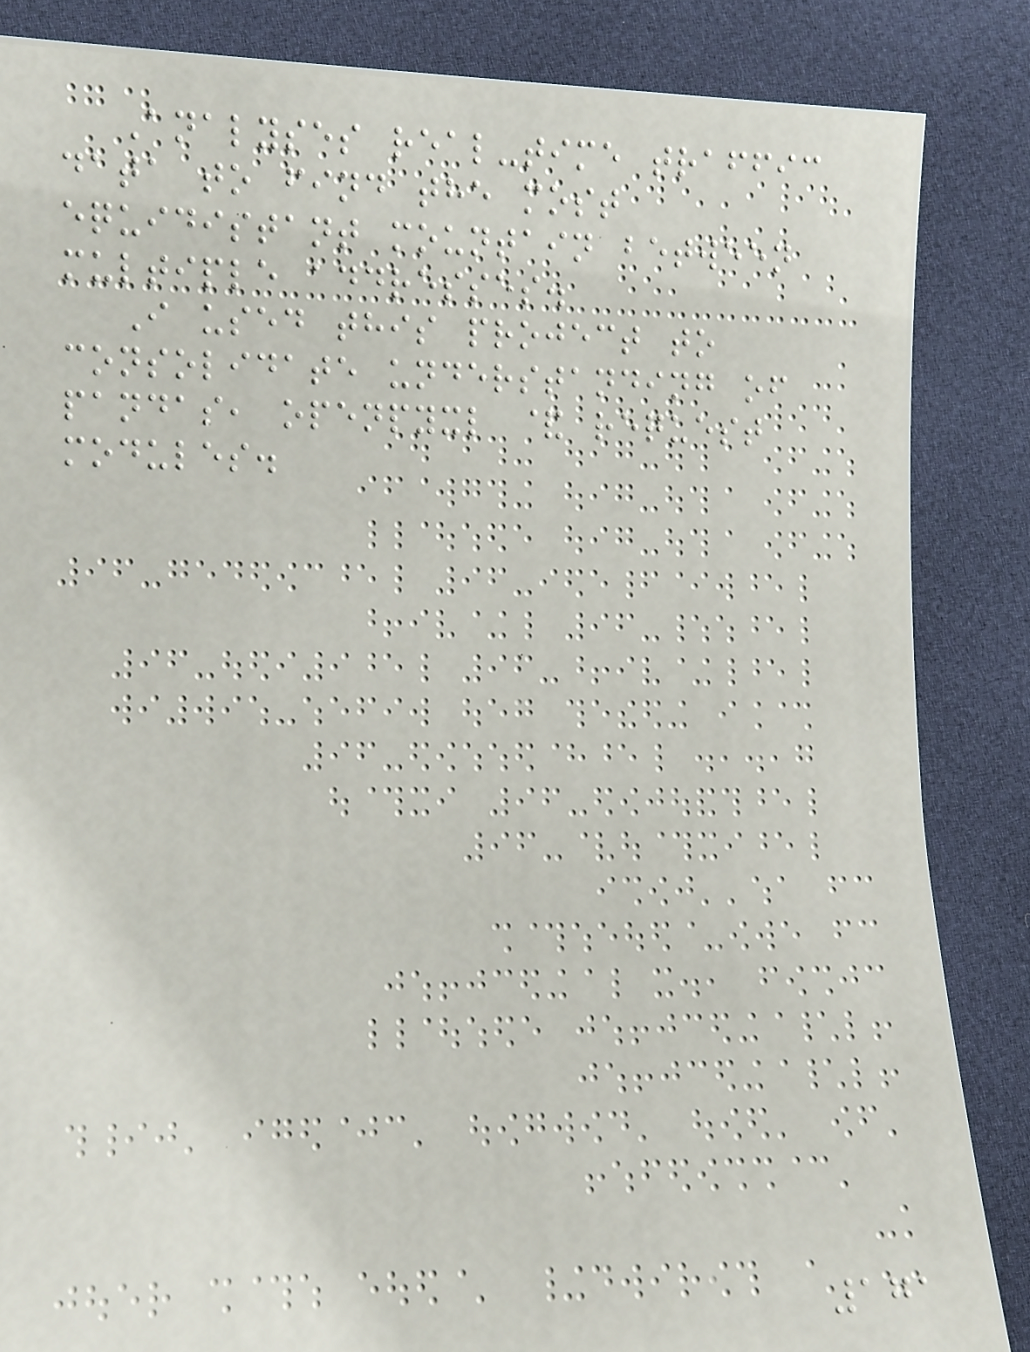Analyses real-time traffic
data to find the most
equidistant mountain between
multiple addresses.
I used this project to
consolidate understanding of
pandas, openpyxl & request
modules.
171
